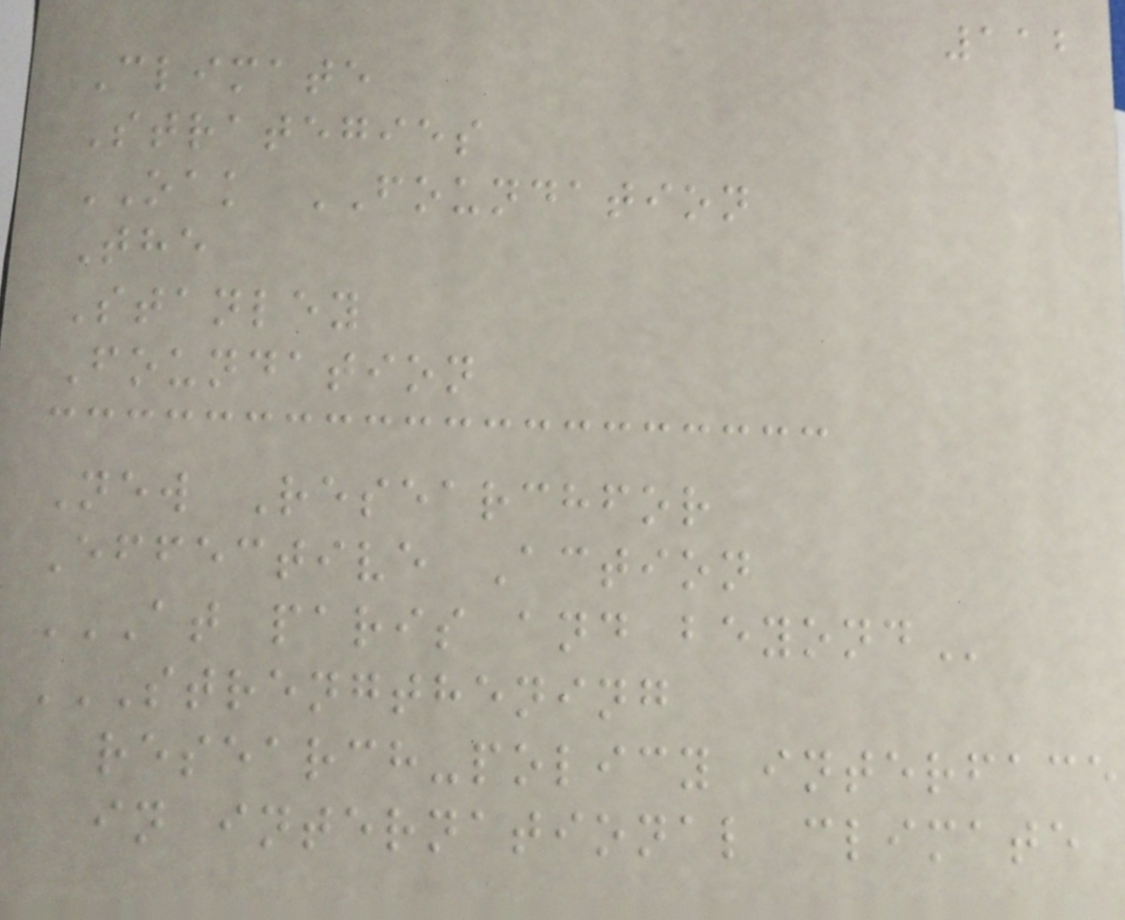112
Climate
Strategies
OAK FOUNDATION
The
Stanley
Foundation
New Researchfor
Effective Action
AT PARIS AND BEYOND
STRENGTHENING
RESEARCH-POLICY INTERFACE
IN INTERNATIONAL CLIMATE
